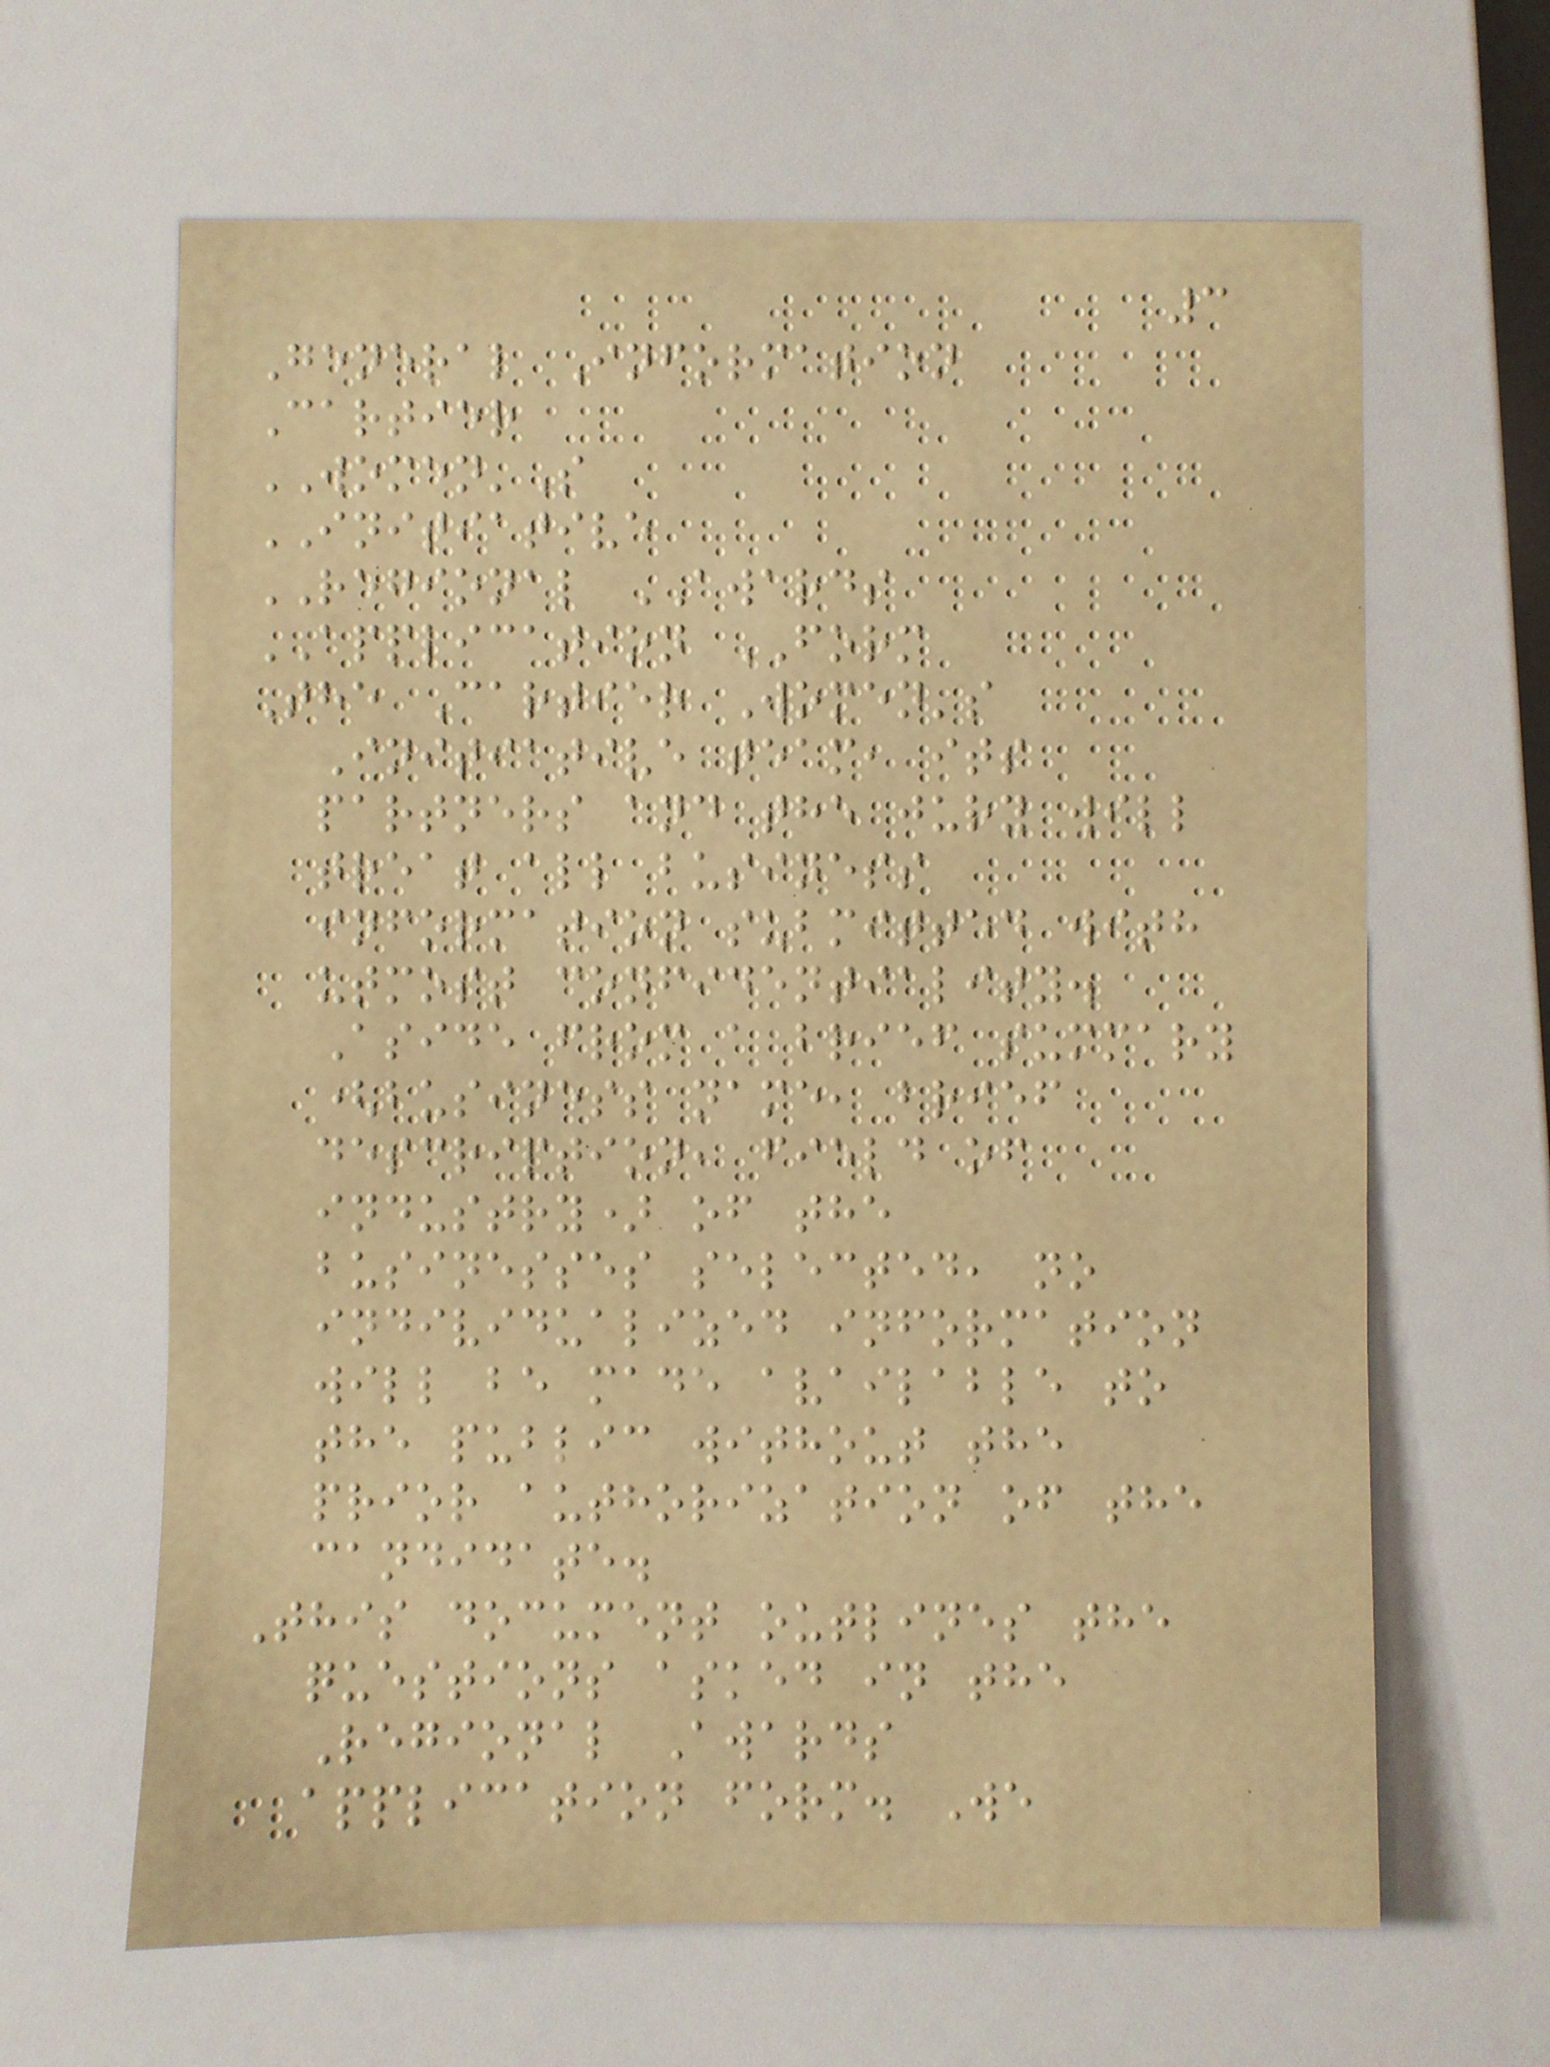3
General Information
Cartier
WOMEN'S
INITIATIVE
REGIONAL AWARDS
APPLICATION FORM
The Cartier Women's
Initiative team, its
partners and the jury will
treat all business
information submitted with
utmost confidentiality.
Aside from a brief summary
(business name, brief
description, field of
industry) of the
businesses selected, no
individualized information
will be made available to
the public without the
prior authorization of the
candidate.
This document outlines the
questions asked in the
Regional Awards
application form. We
